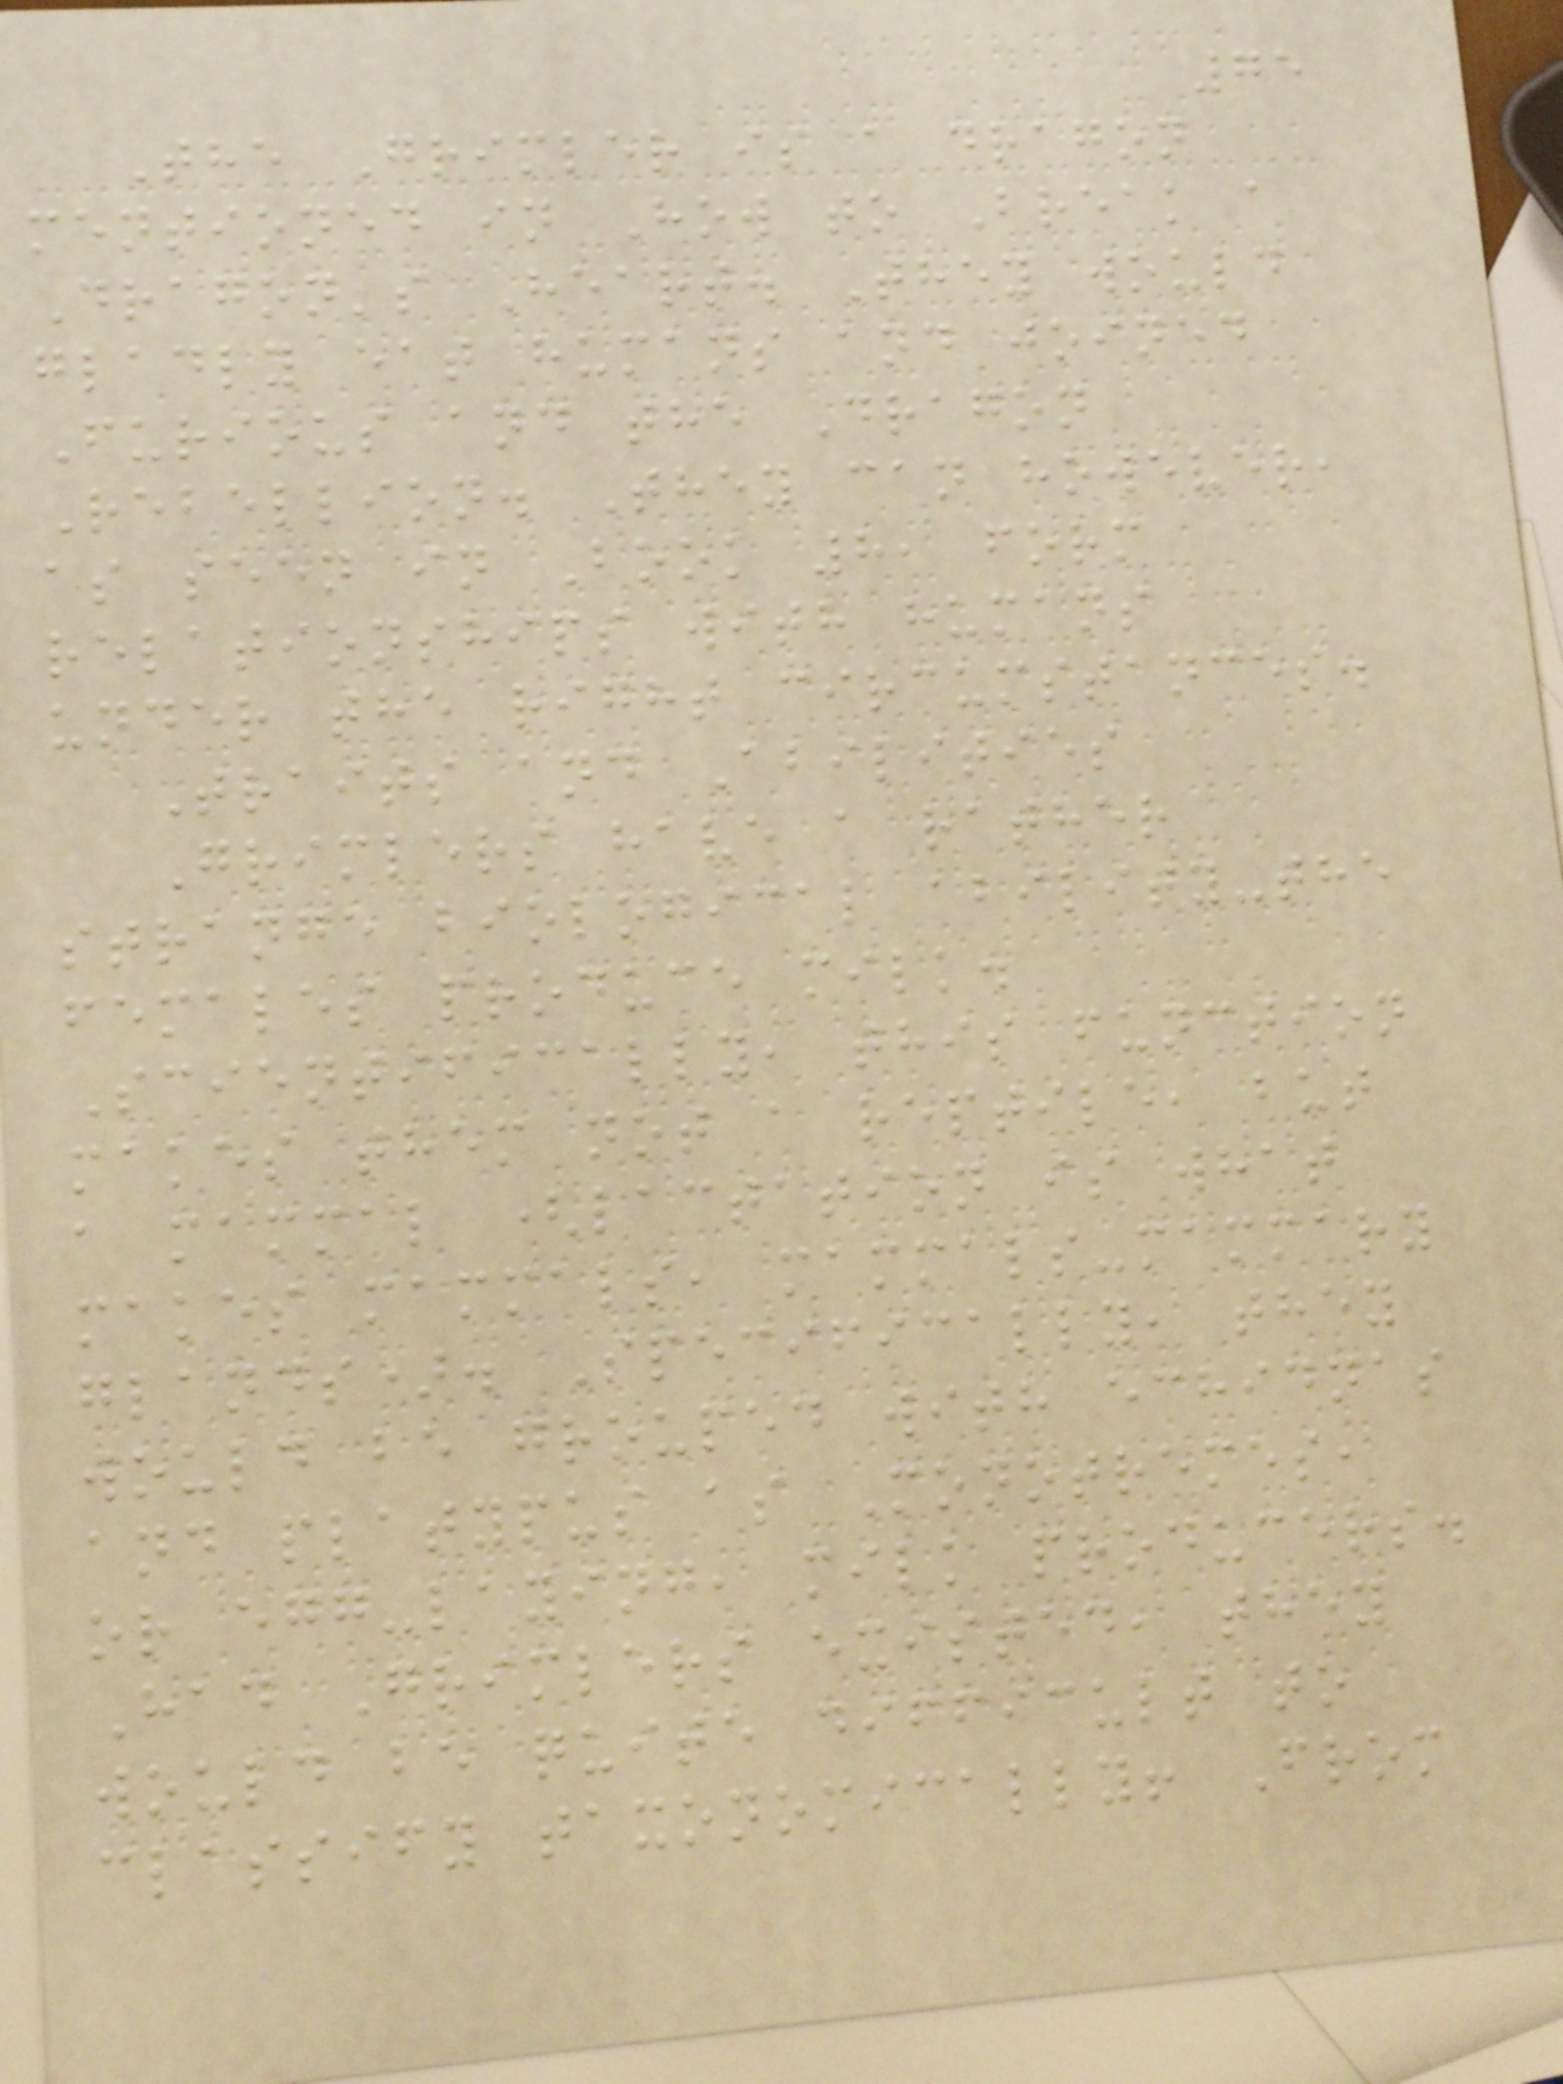75
The Grimler is a dragon
mentioned in How to Break a
Dragon's Heart. They would
gladly eat humans and joined
Furious and the Dragon
Rebellion. They can however,
as seen in Book 8, form
relationships with humans
under the right circumstances.
Traits and Abilities
Grimlers have a rather
strange biological ability-the
females produce milk.
Scientifically, this function
makes them not a reptile, but
a mammal (lactation is what
makes mammals, mammals-mammary
glands). Specifically, they
would be grouped with echidnas
and platypus as Monotremes,
or egg-laying, milk producers.
Had Grimlers existed, they
would be quite difficult to
classify taxonomically! From
